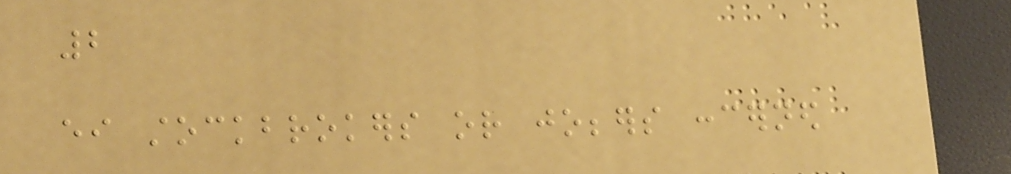2
either stockbrokers or jobbers concerned
